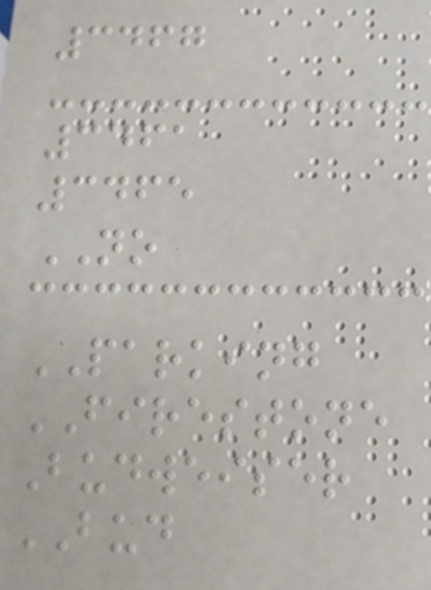3467
3461
3465
NO
PARKING
FIRESTONE
Budweiser
BUD
